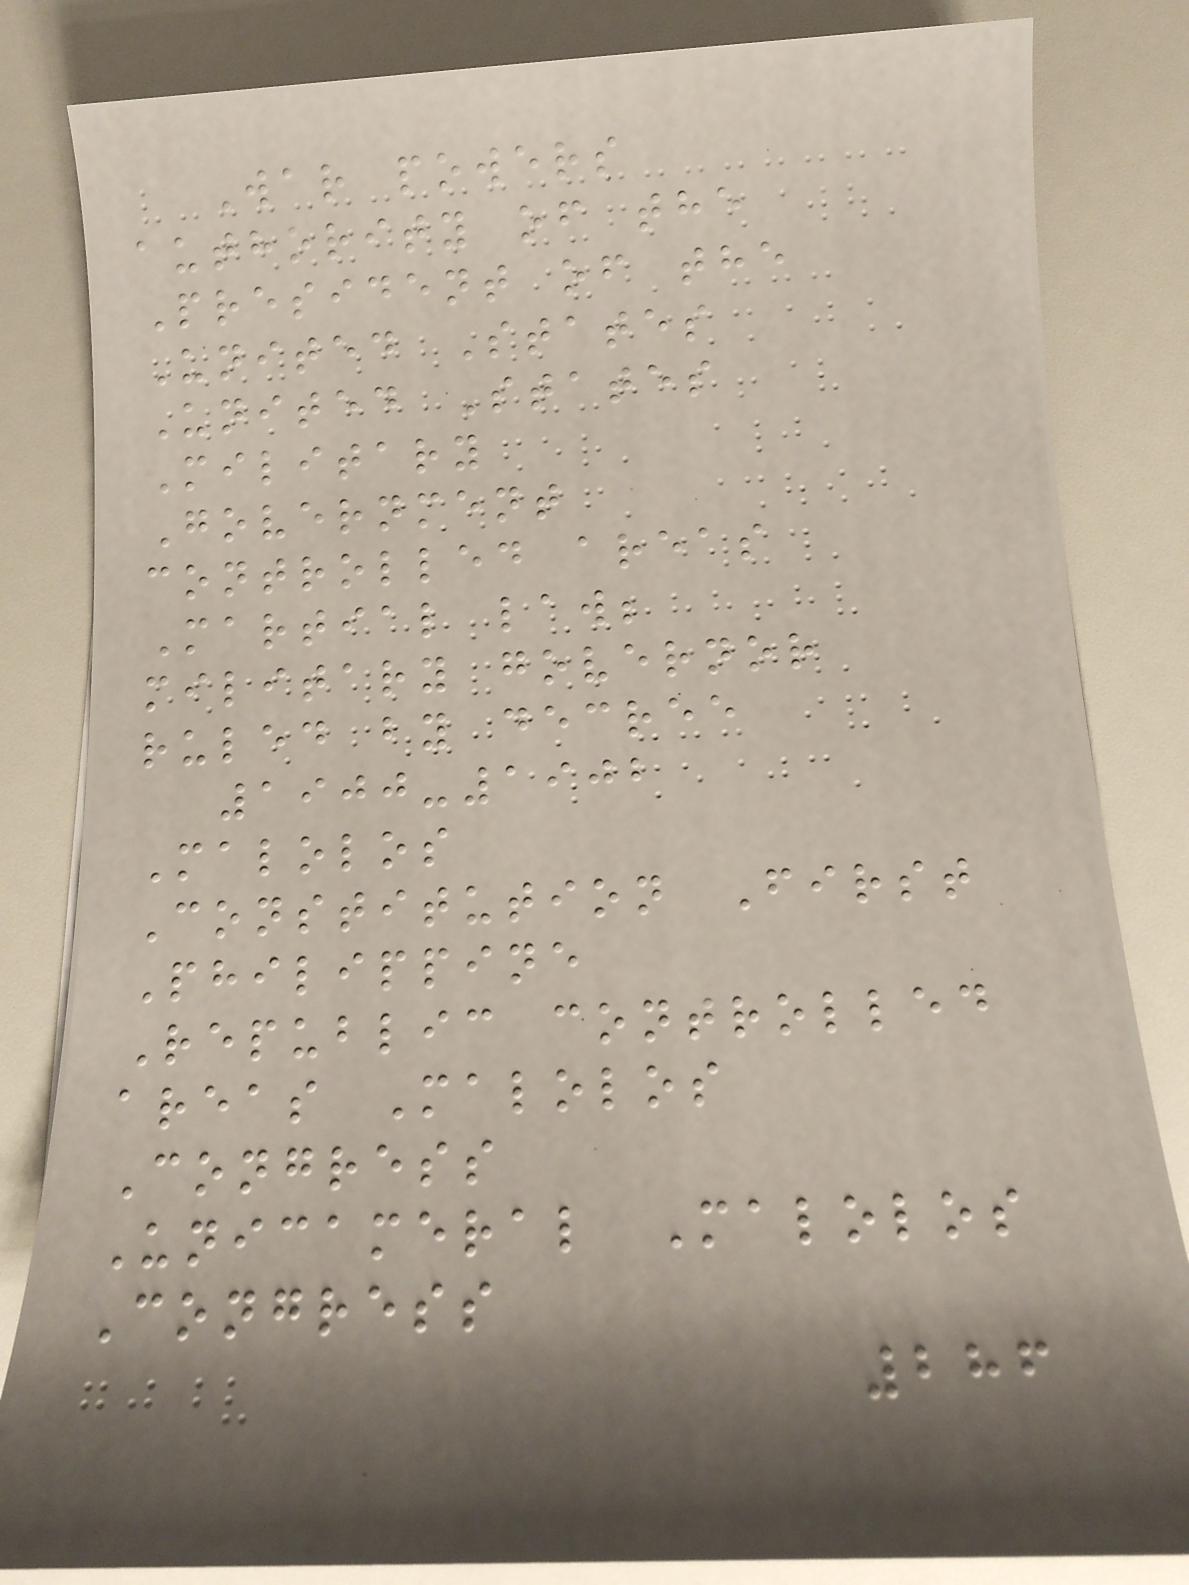War powers
authority of the
President of the
United States
United States
Military
Government
controlled areas
Martial law;
military governor
ruled by decree
1900-1902
Malolos
Constitution First
Philippine
Republic controlled
areas Malolos
Congress
Unicameral Malolos
Congress
286
